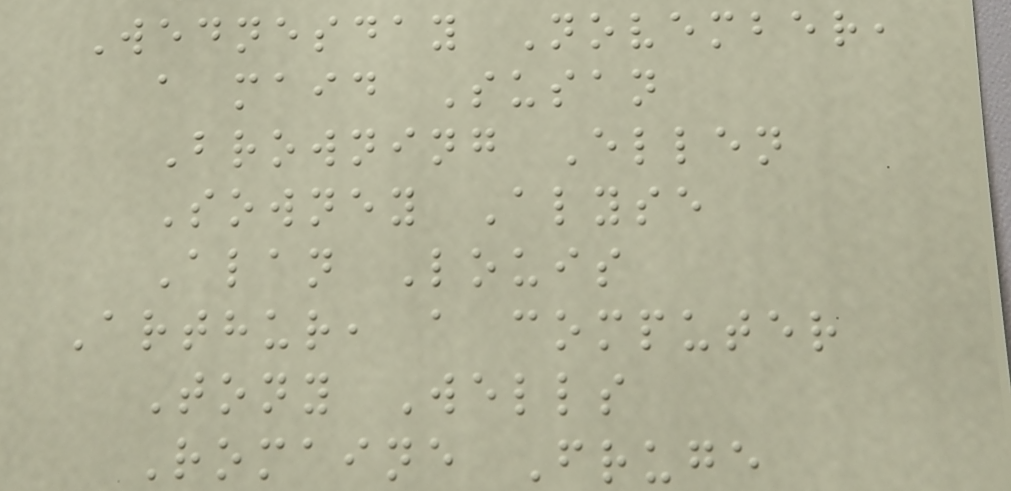Wednesday November,
a maid Susan
Browning Ellen
Sowney Alyse
Alan Louis
Arthur, a computer
Tony Wells
Romaine Fruge
